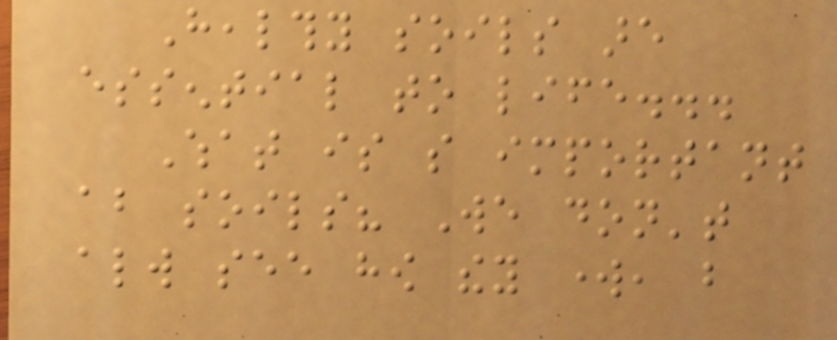Healthy soils are
essential to life...
What is so important
about soils? We don't
always see how they work, but
